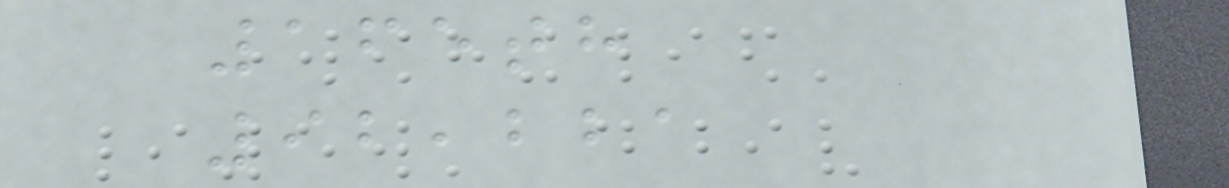165th
92,221
